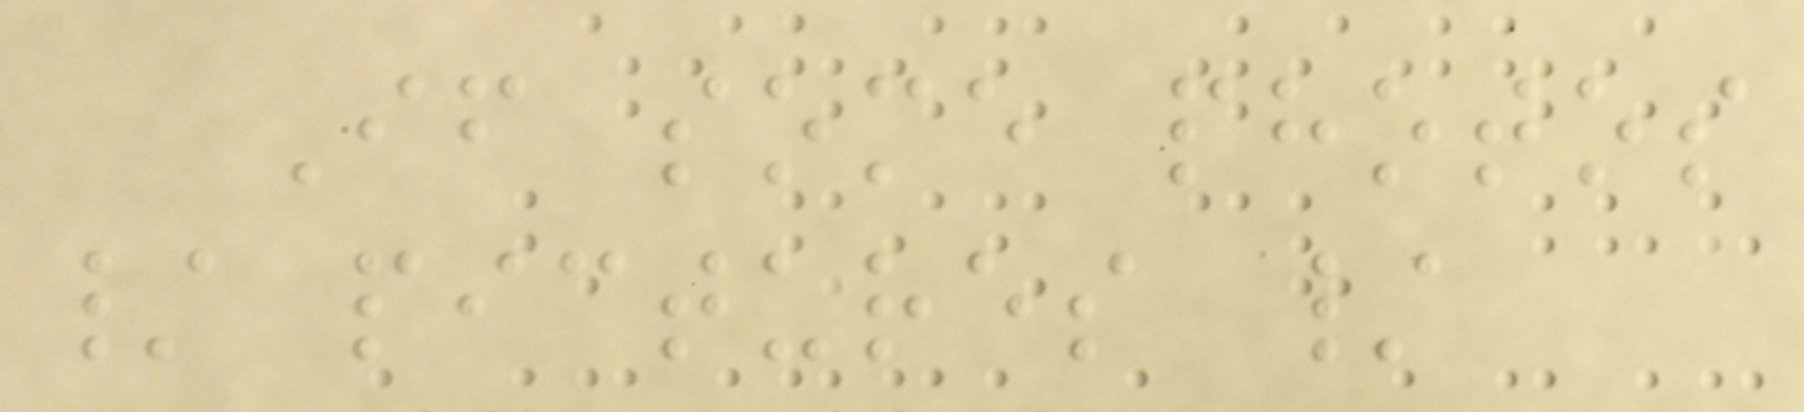If some photos
/ pictures /
